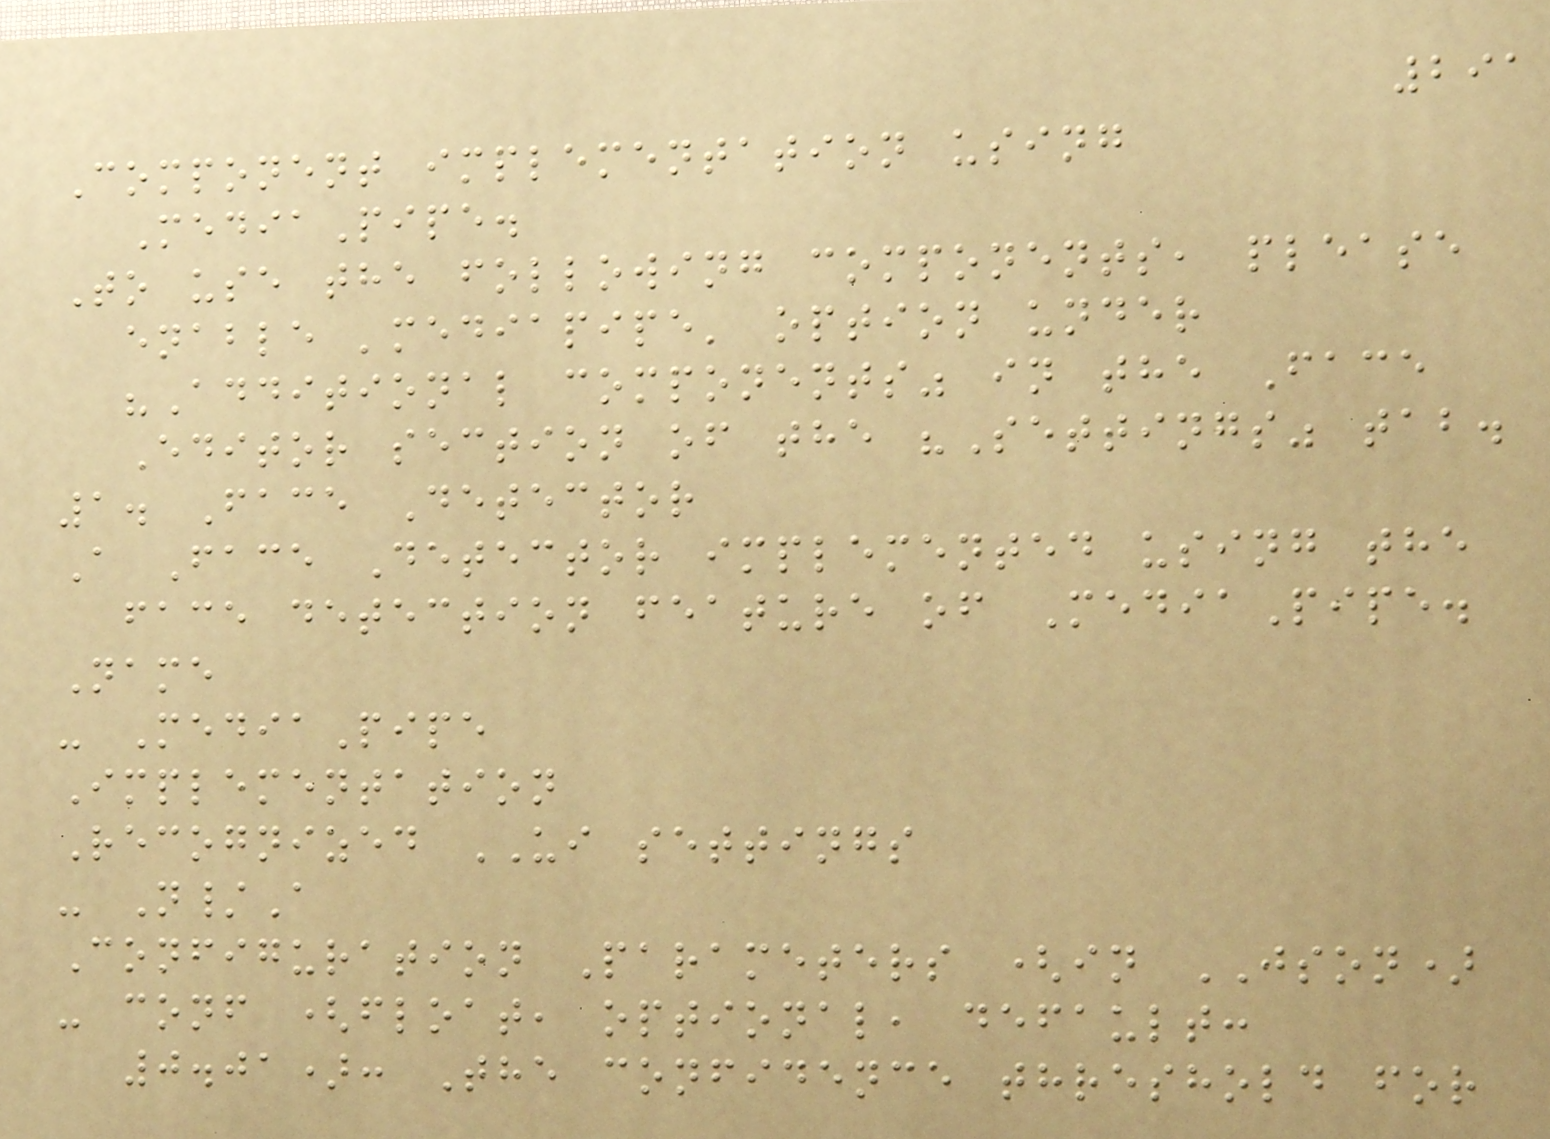291
Component implementation using
MediaPipe.
To use the following components, please
enable 'mediapipe' option under
"Additional components" in the Face
Editor section of the "Settings" tab.
1. Face Detector
A Face Detector implemented using the
face detection feature of MediaPipe.
Name
- MediaPipe
Implementation
Recognized UI settings
- N/A
Configuration Parameters (in JSON)
- conf (float, optional, default:
0.01): The confidence threshold for
